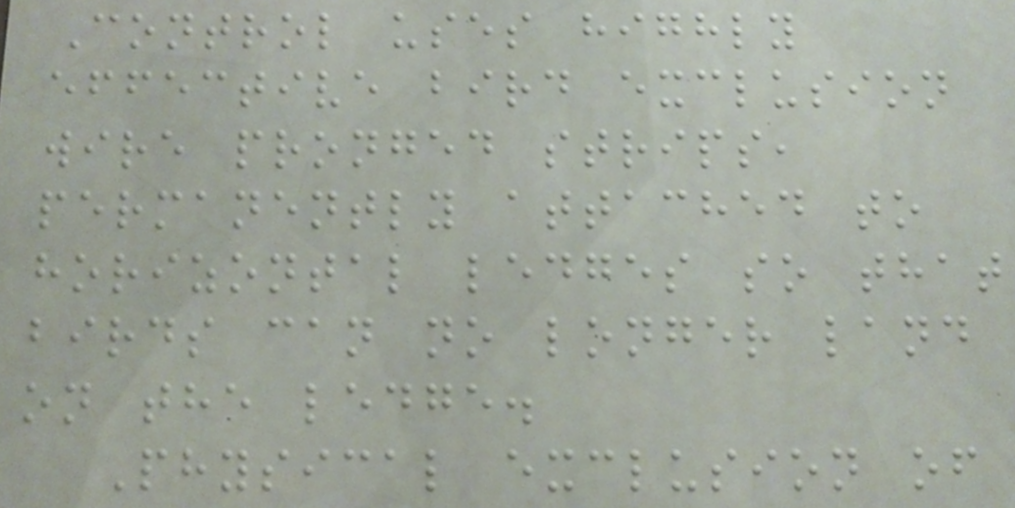Control uses highly
effective bird exclusion
wire pronged strips,
permanently attached to
horizontal ledges so that
birds can no longer land
on the ledge.
Physical exclusion of
